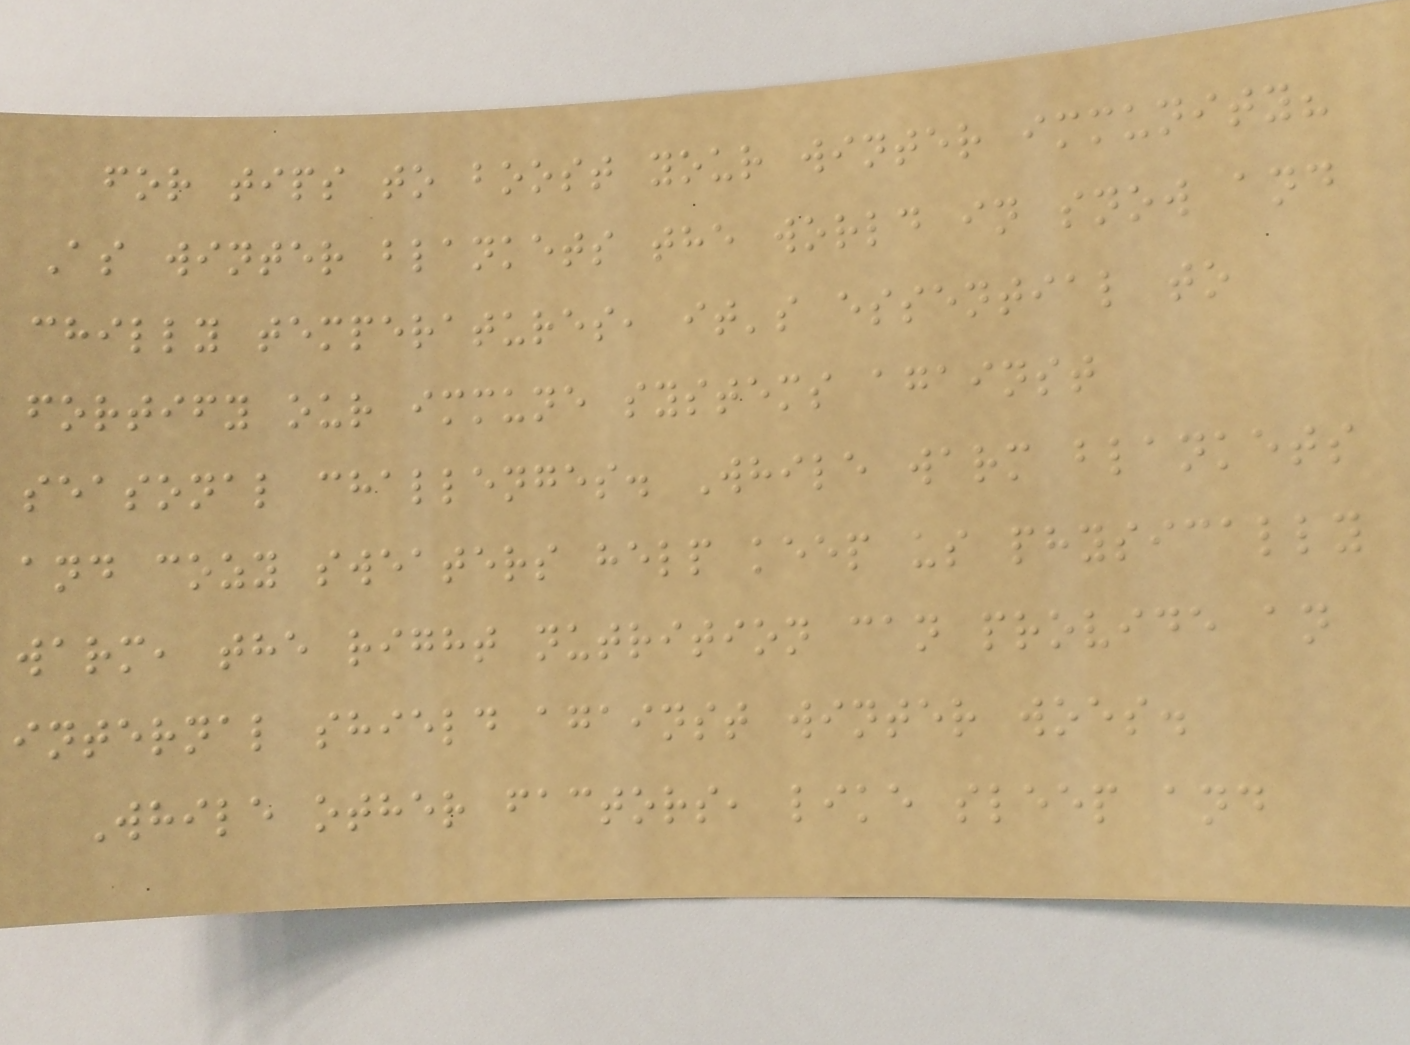for tips to boost your winter immunity?
As winter blankets the world in snow and
chilly temperatures, it's essential to
fortify our immune systems against
seasonal challenges. While warm blankets
and cozy sweaters help keep us physically
warm, the right nutrition can provide an
internal shield against winter woes.
While other factors, like sleep and
